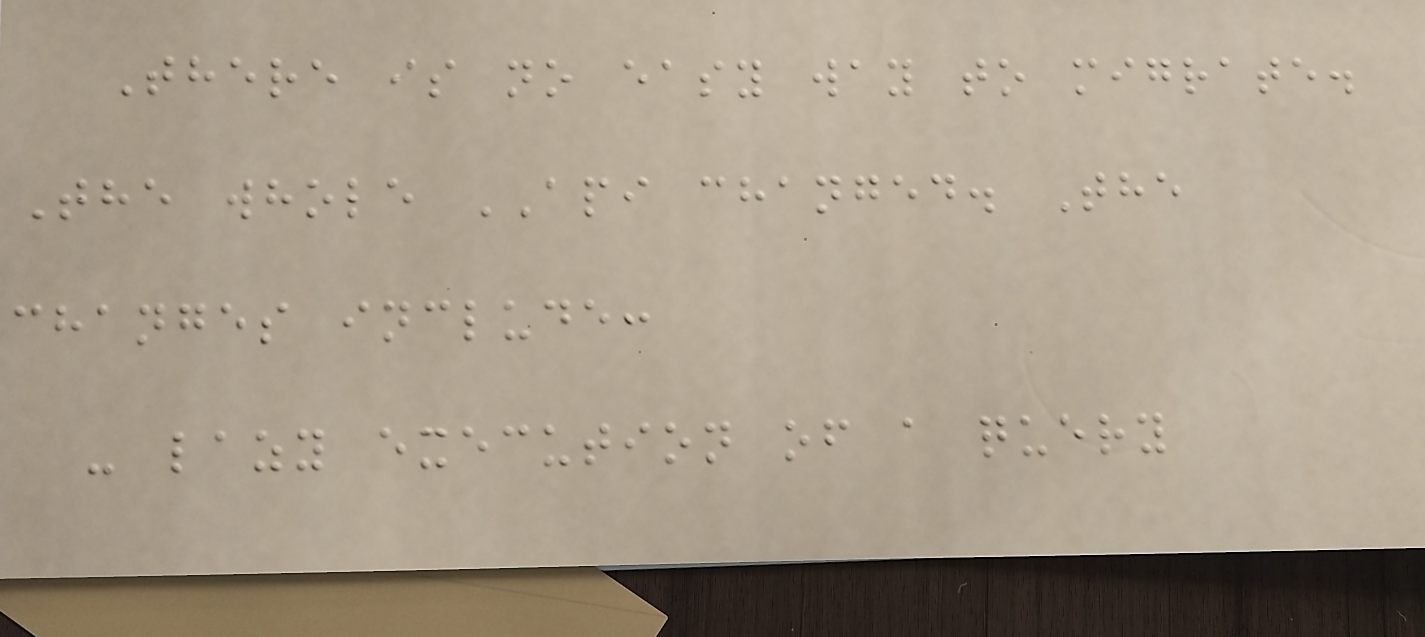There is no easy way to migrate.
The whole API changed. The
changes include:
- lazy execution of a query
